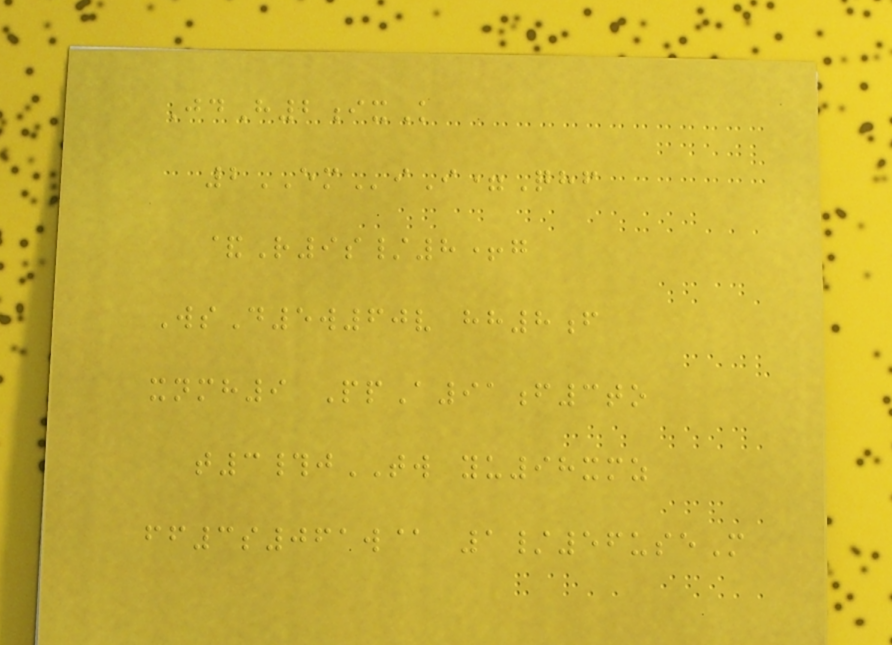JdH2ixK
2EMiI=Qhf
&R9s/8+g
WsD5w60v hh8f
xnmh9 PpA91f3to
t3#jTW yu98xmz
ff3s061w@ 1/56useM
